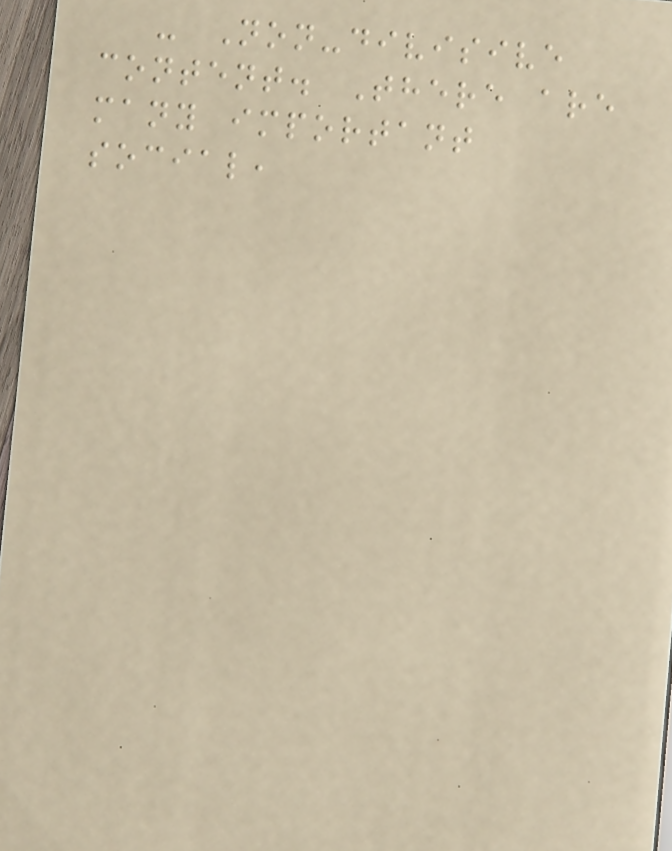- Non-divisive
content. There are
many important
social,
